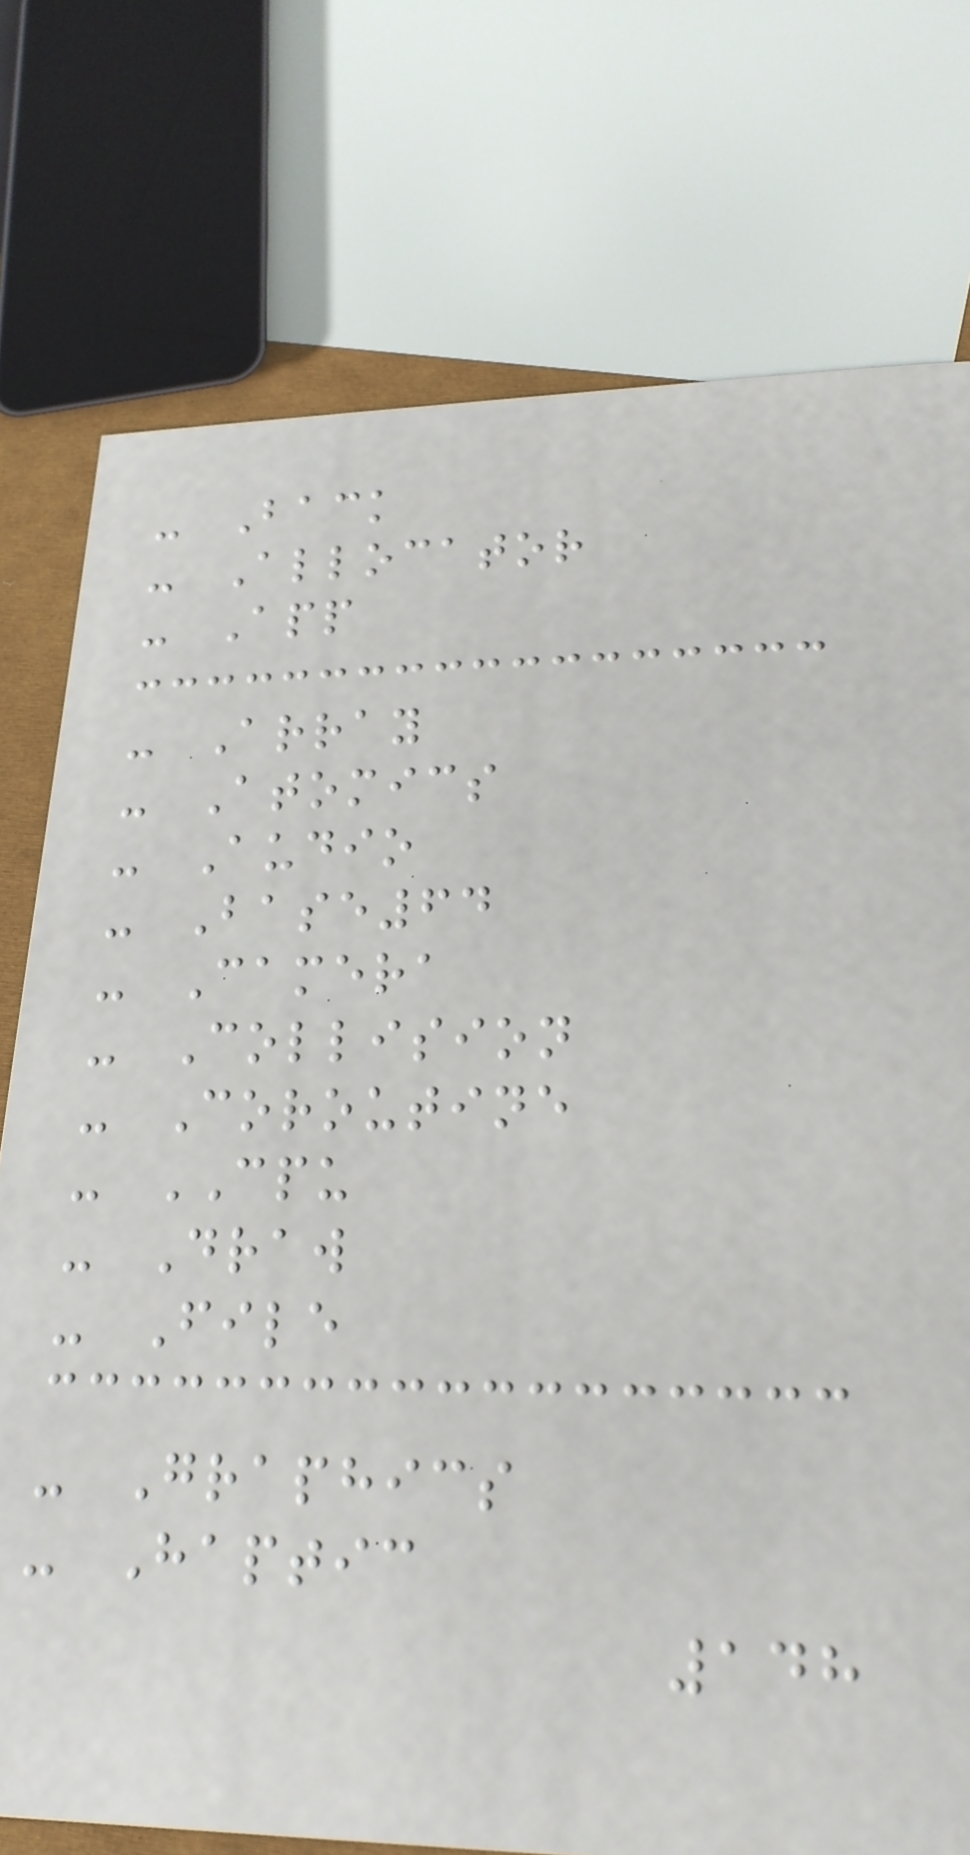- Back
- Allocator
- App
- Array
- Atomics
- Audio
- Base64
- Camera
- Collision
- Coroutine
- CPU
- Draw
- File
- Graphics
- Haptic
148
